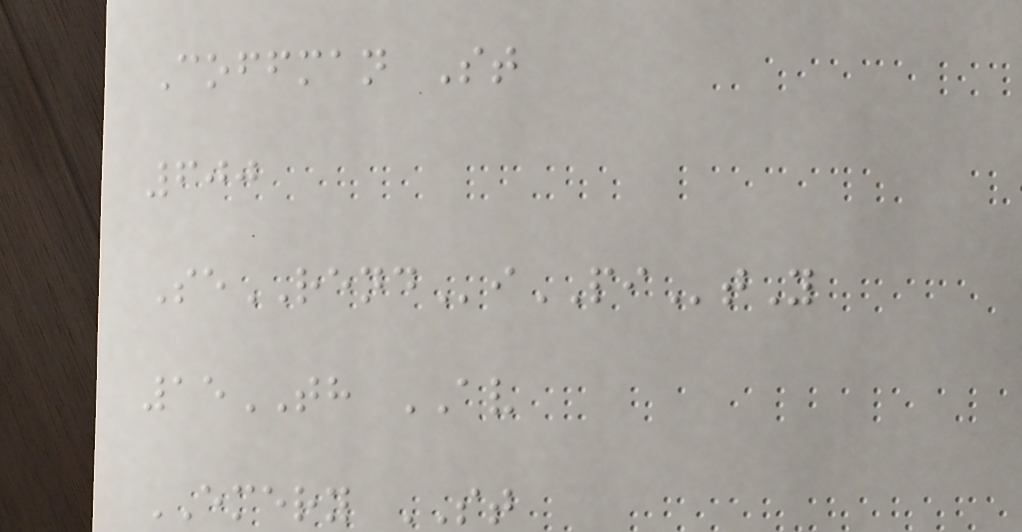Coffman St
600
SeRENDiPItY
15TH AV
EMERY ST
